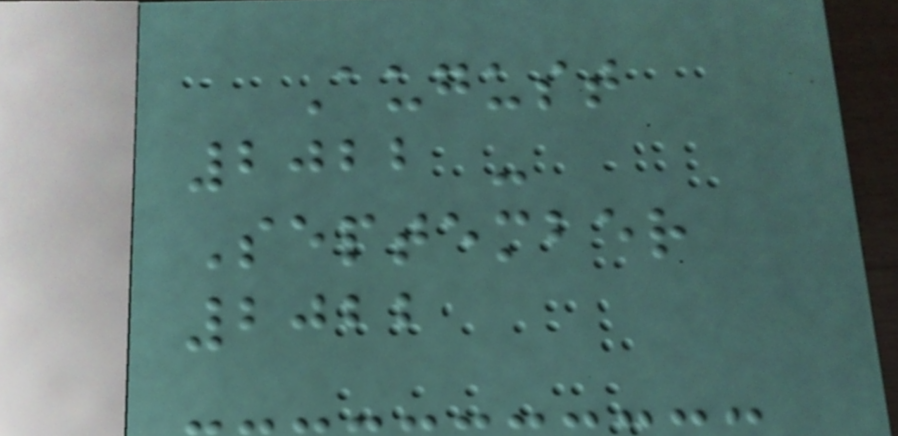August
2022 -
September
2022
